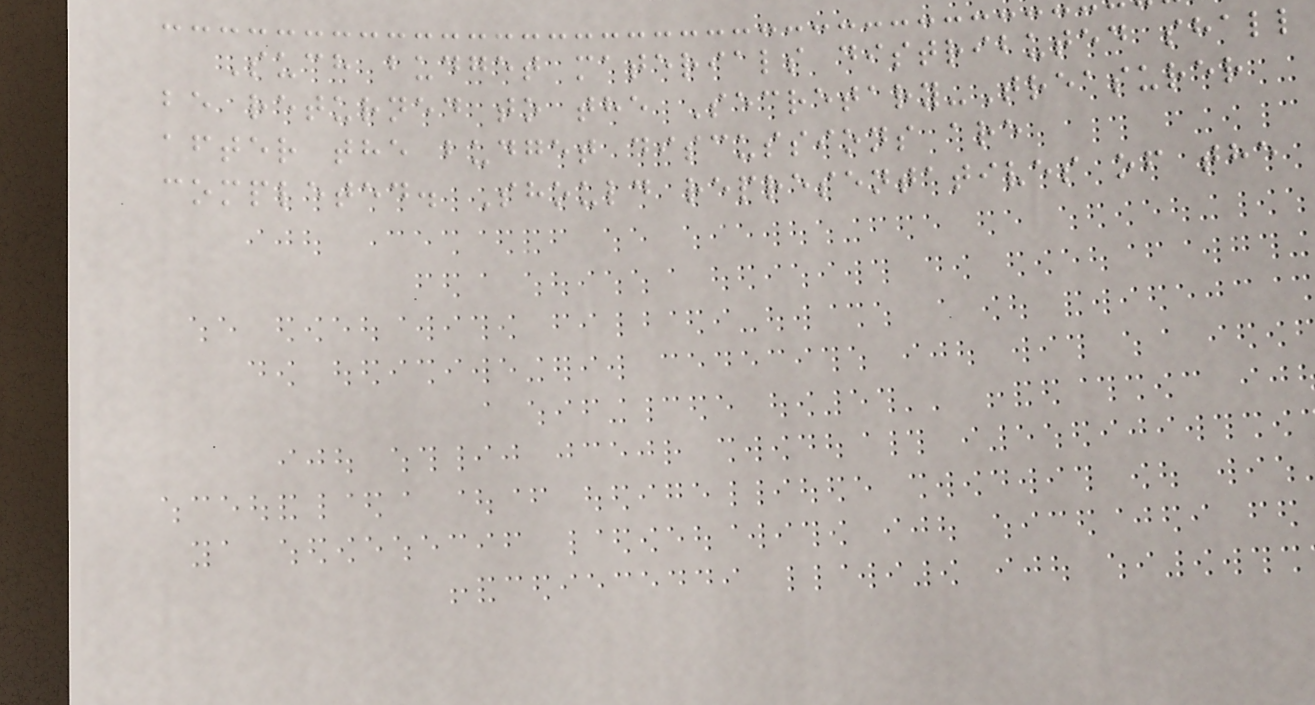Such budget materials distributed shall
be returned to the Secretary-Treasurer
after the budget discussions are
completed. Should representatives of the
